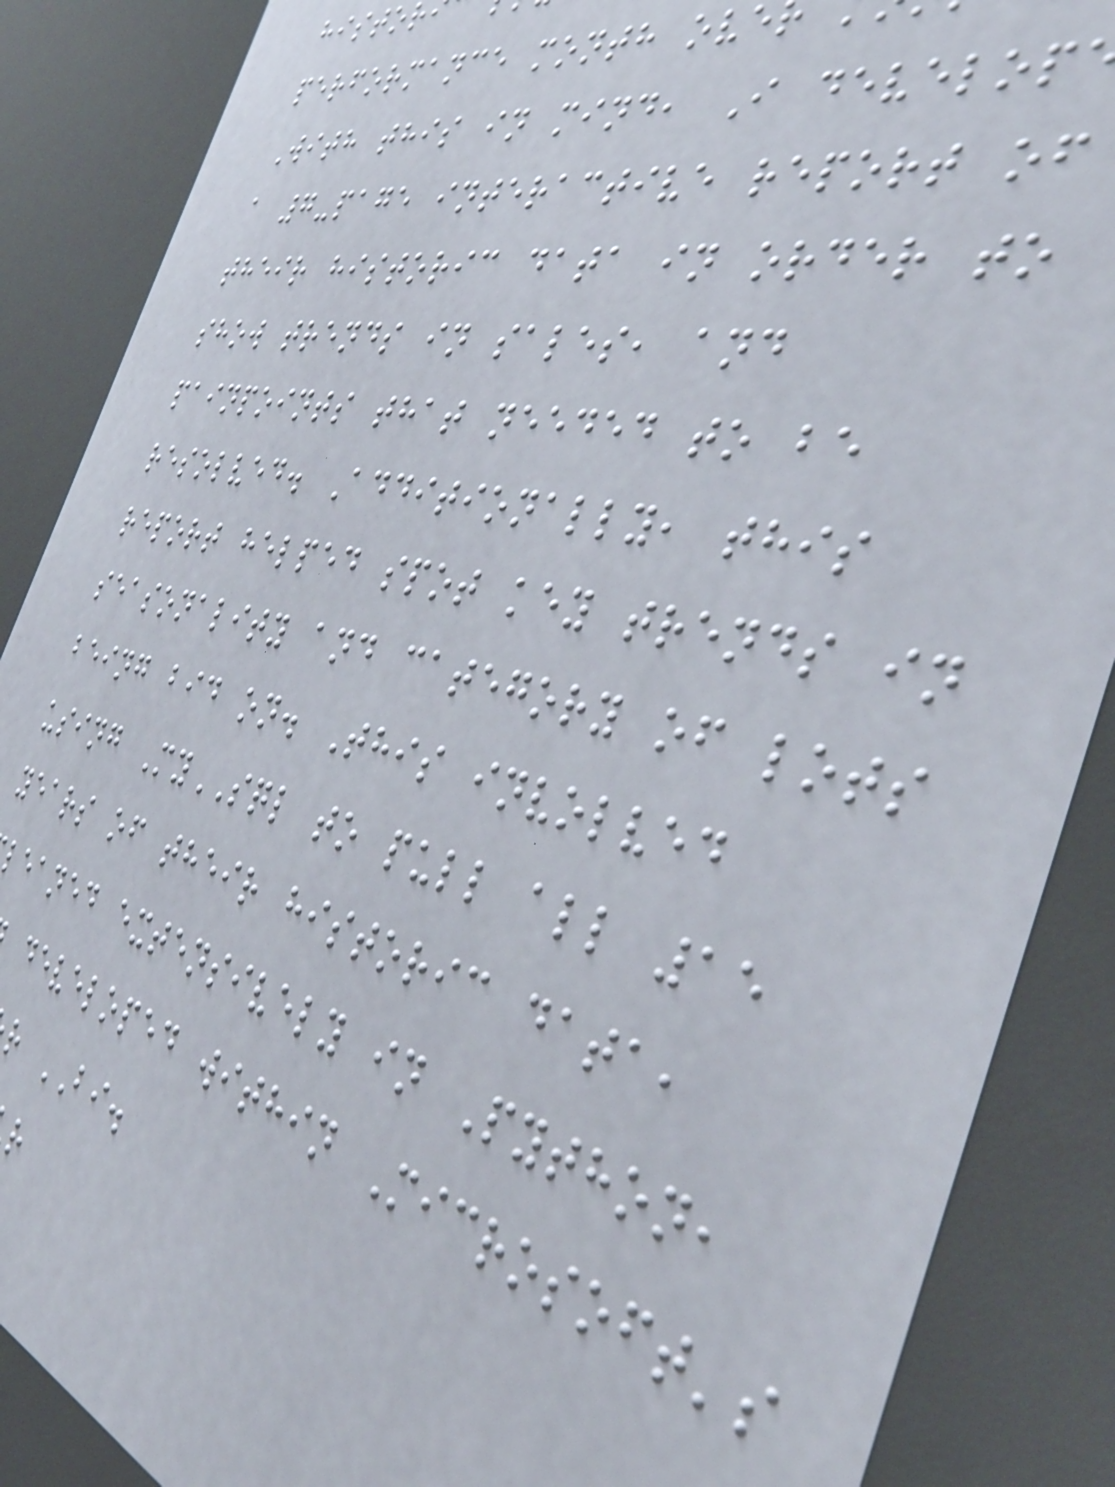histor
performance month ove
With this in mind, I develop
a 7-page interactive report of
their historic data in order to
show trends in sales, and
painpoints that needed to be
resolved. Additionally, this
report helped spot key trends in
seasonality and category of lots
being bid on. This involved
using MySQL to pull all 15
years of their historic data,
leaned extensively in Python,
developed within Microsoft's
r BI.
